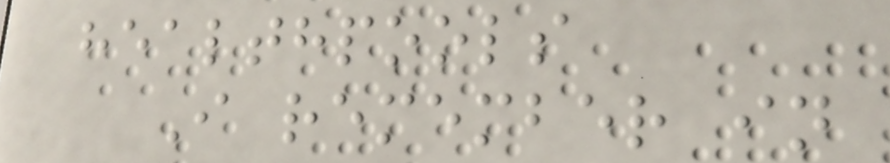healthpools
I remember in
